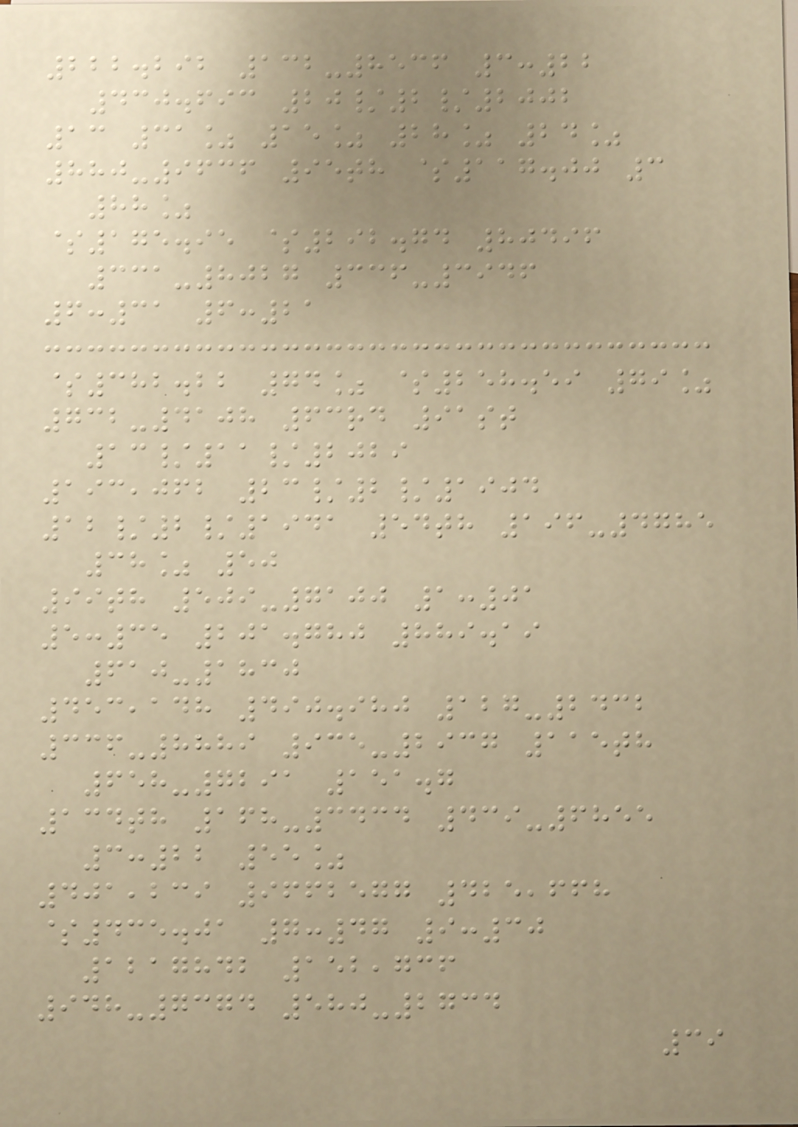222.292 132-8536 3:22
430.693 20/2/2002
13 31% 15% 28% 24%
880-9636 95th $117.00 3
88%
$175.95 $292.74 80496
331-8027 336-3946
6:31 6:21
$382.22 74% $258.59 79%
732-4108 63rd 91st
13/11/2029
193,062 23/2/1904
12/2/1941 54th 196-4785
38% 50
99th 509-7100 1:01
5:35 201.780 889.19
610-1830
453,148 490.980 127-2432
336-8889 935-2937 115th
658-7291 151.7
134th 168-3434 439-6855
3:22 55%
401,239 9662577 425,668
$435.01 7:47 9:30
1217842 152,736
948-7374 580-2734
39
